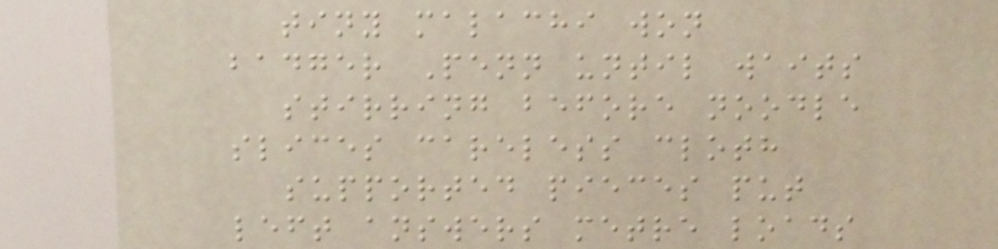tiny malachi won
badger Penn until waits
stirring before noodle
slices careless cloth
supported pieces put
left answers metre loads
